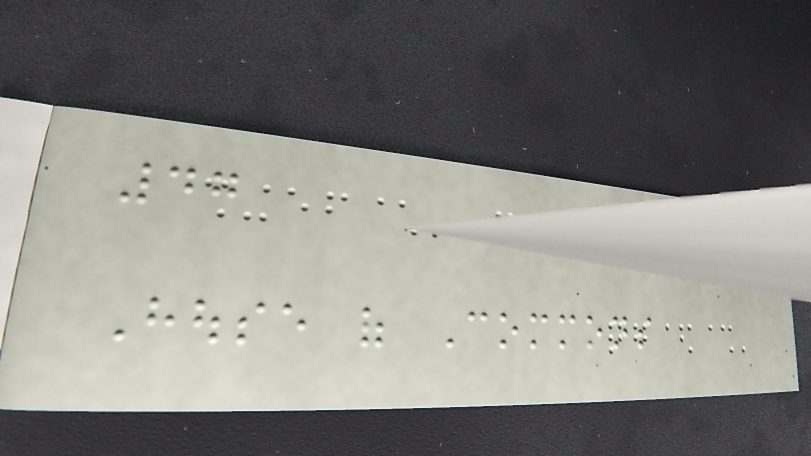47
House of Commons
